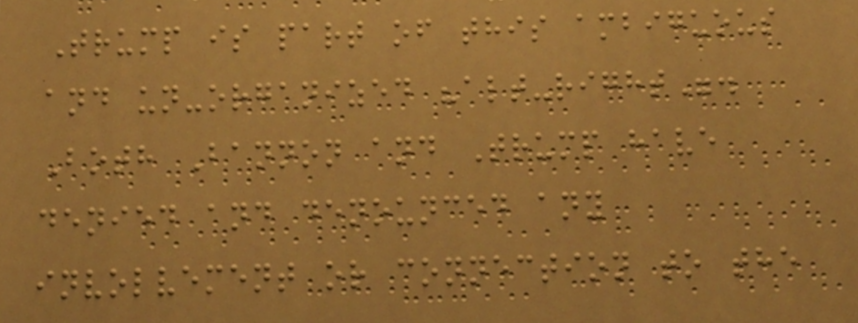Trump is part of this ambiguous
and un-organized "alt-right".
Both Bannon and Trump have
denied and denounced any
involvement or connection to the
